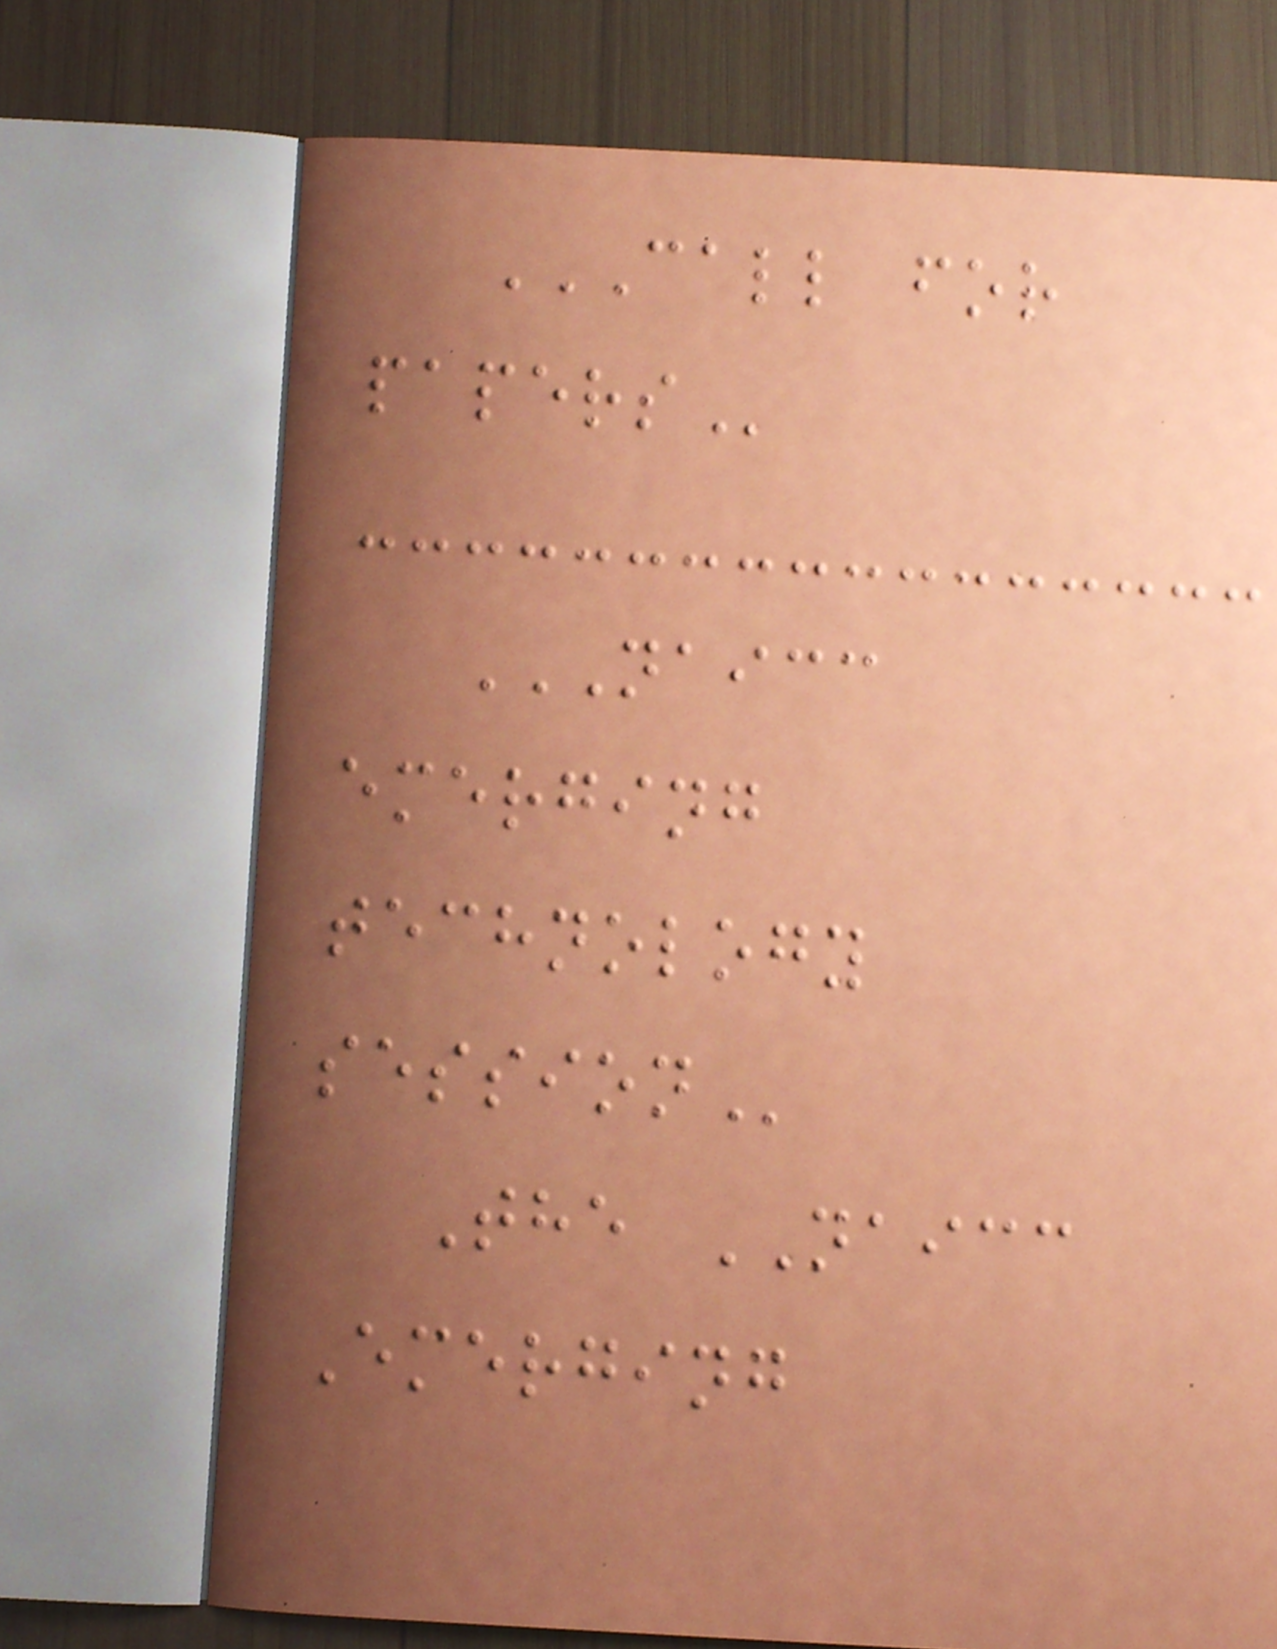CALL FOR
PAPERS
NAICC
EMERGING
TECHNOLOGY
SESSION
The NAICC
Emerging
